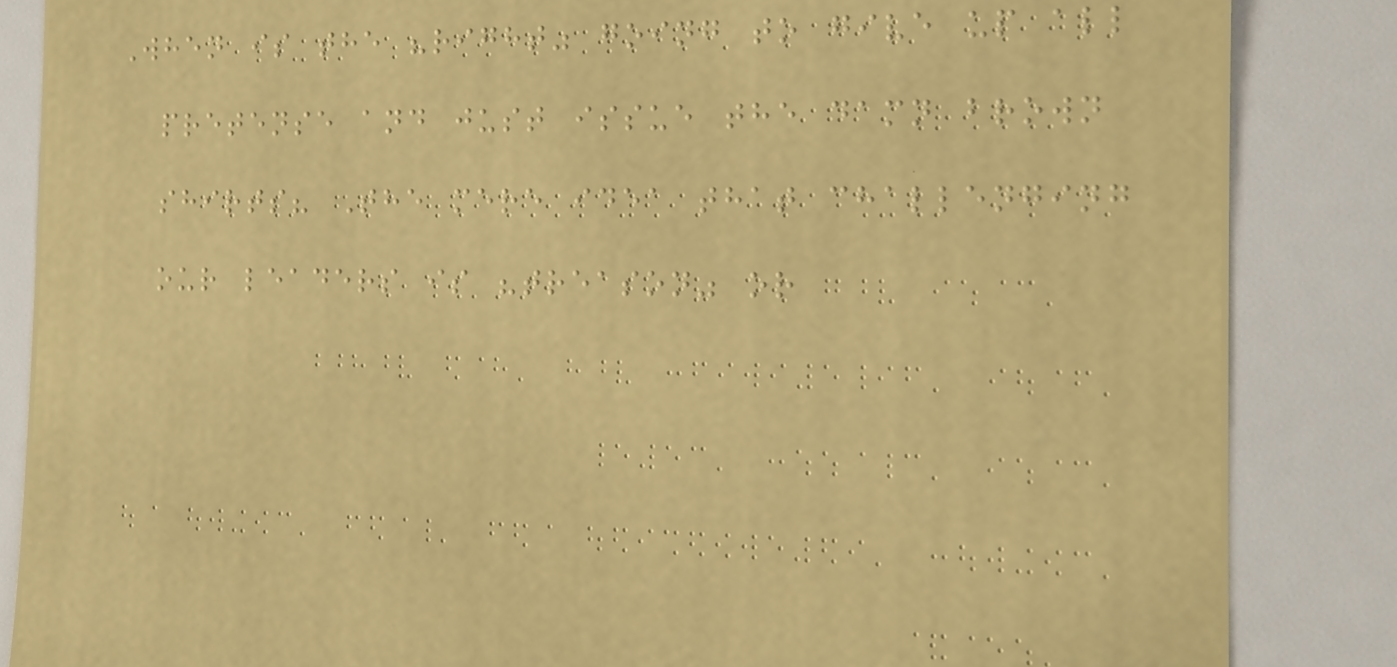When is the "right" going to give up all
pretense and just issue the damn brown
shirts? The mere idea that challenging
our leaders is "treason" or
